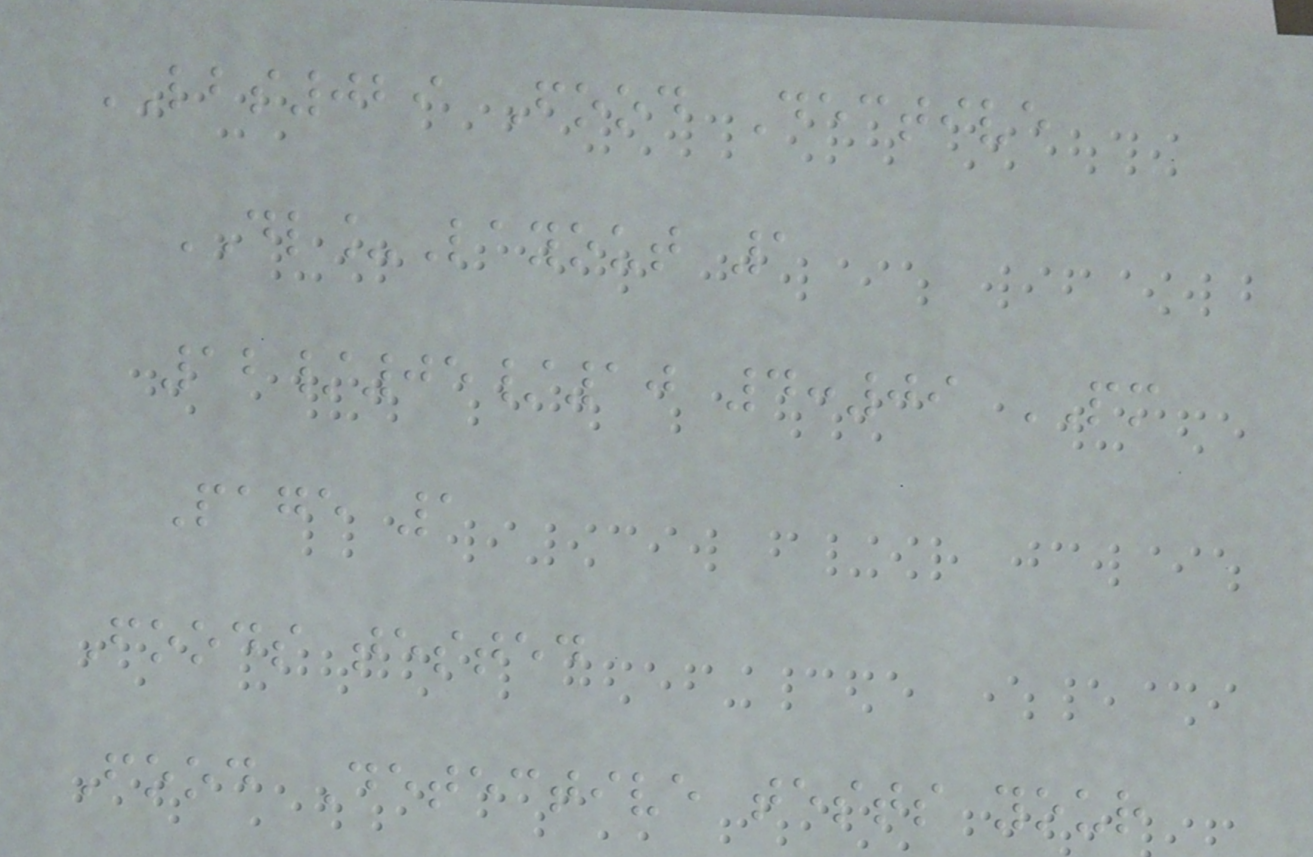LBS029 Food Dective
DL_Layout 1
12/05/10 4:09 PM
Page 1
Foods tested
Food Detective tests your
